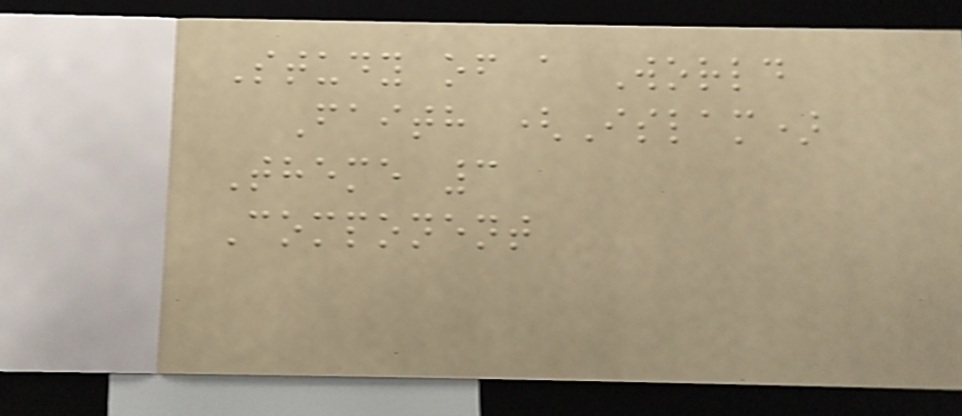Study of a World
Faith (Islam)
Theme 3
Component
